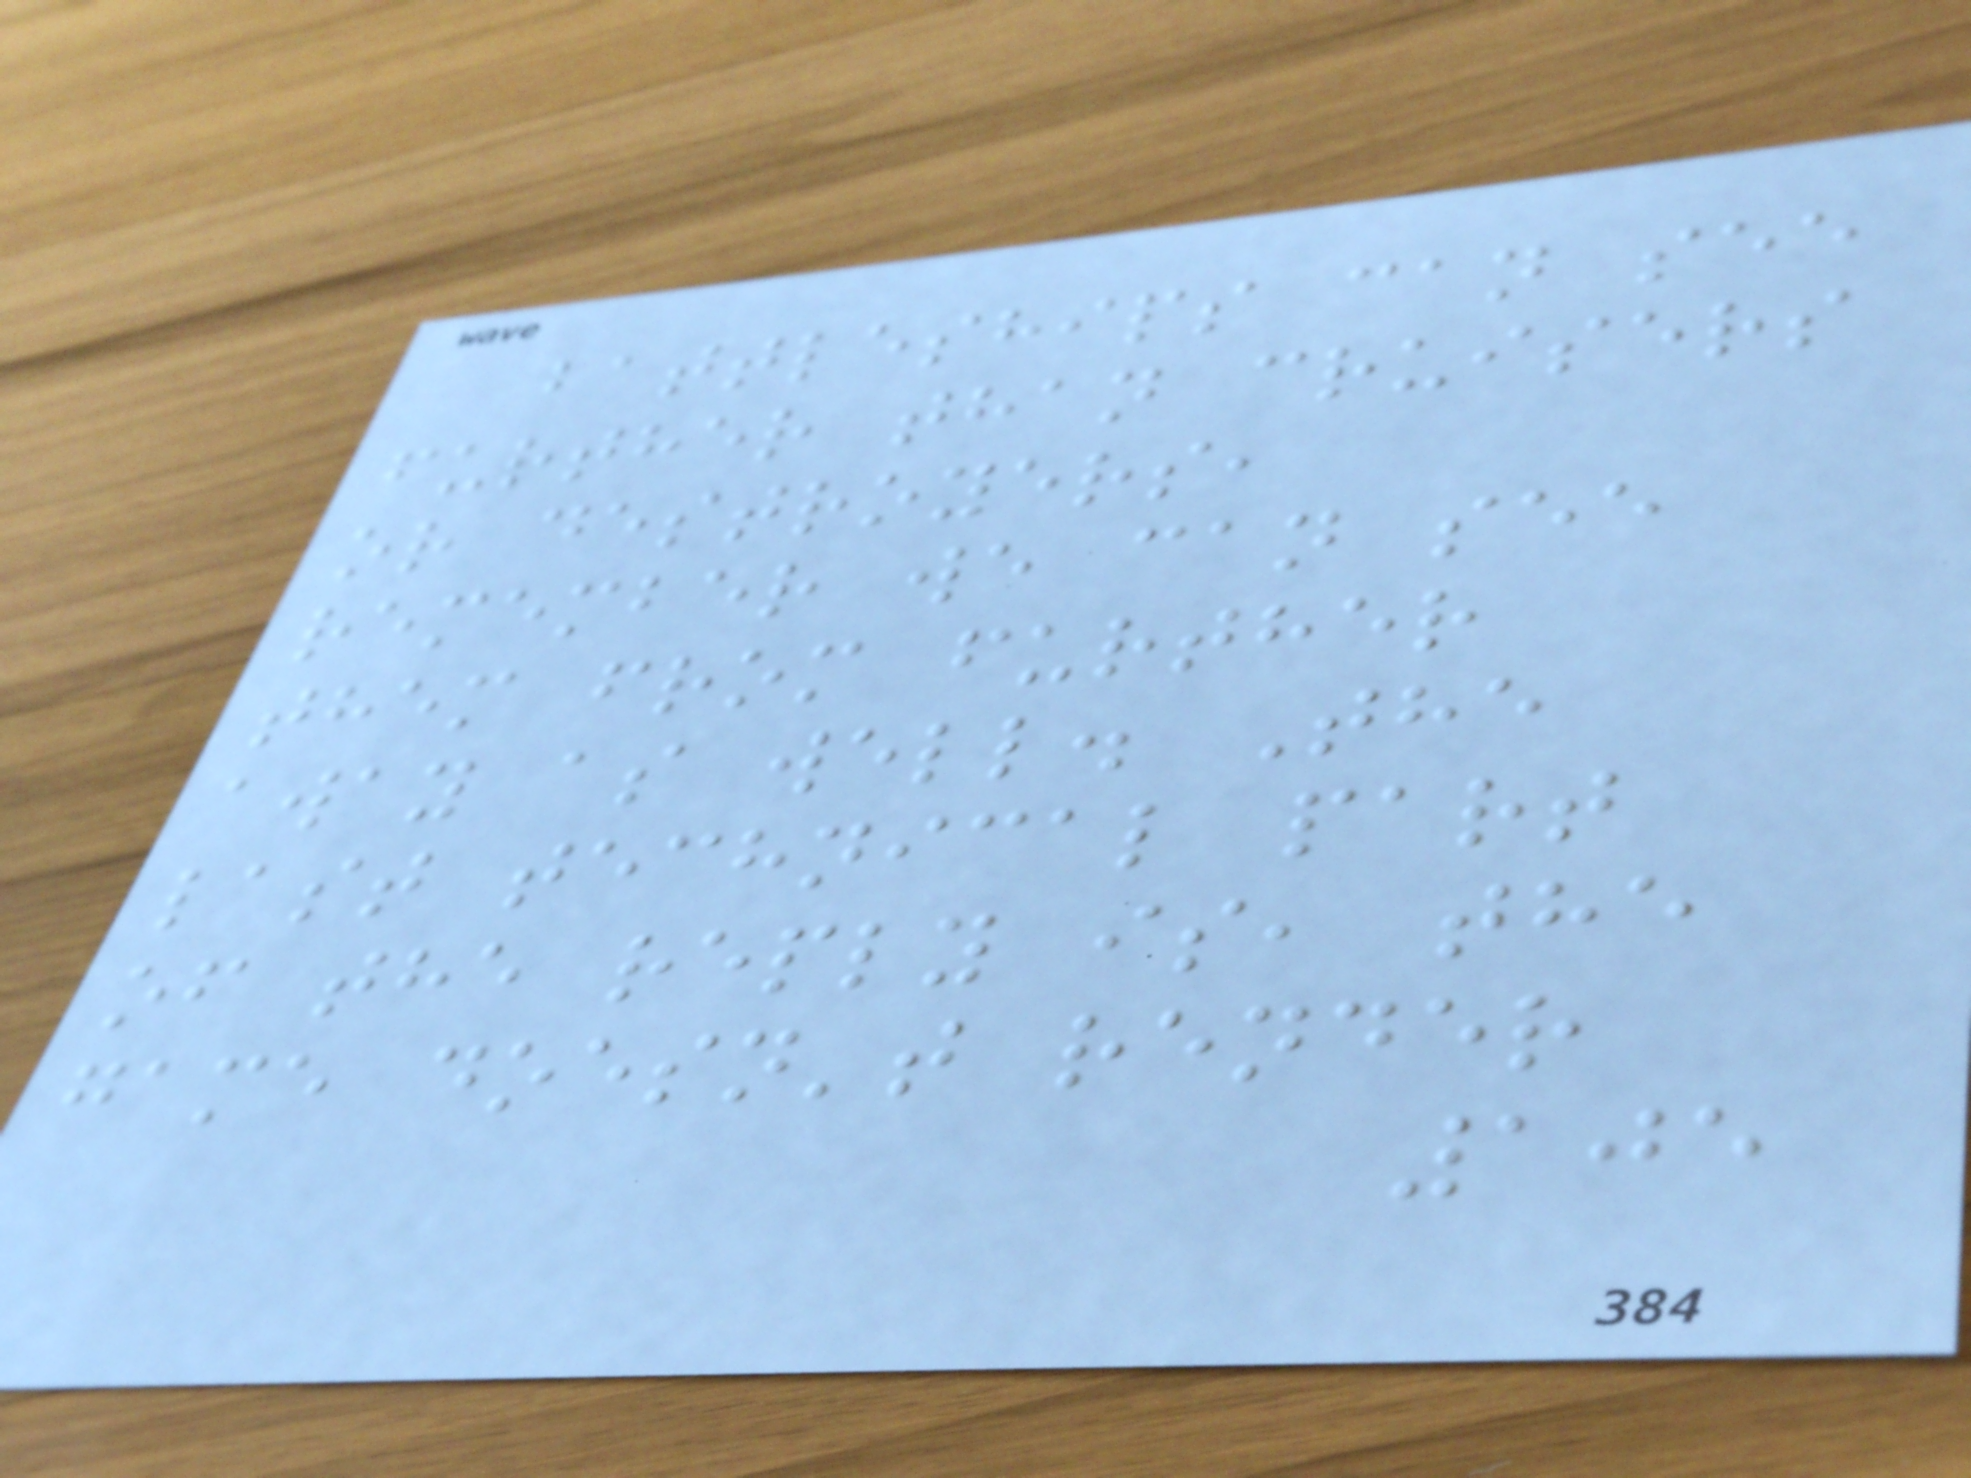battleships can see
further than cruisers
or destroyers,
remember we can see
them from further
away as well. The
last technical part
of the reply is, the
game doesn't render
105
